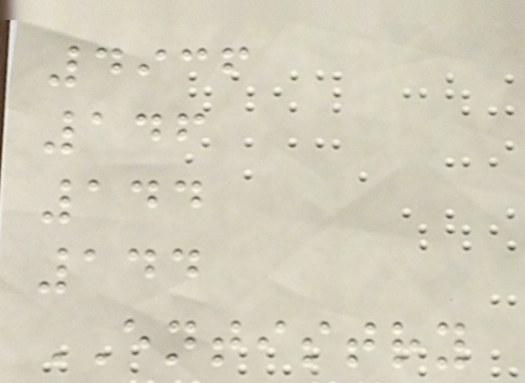4936
146
144
144
ENTISTRY
